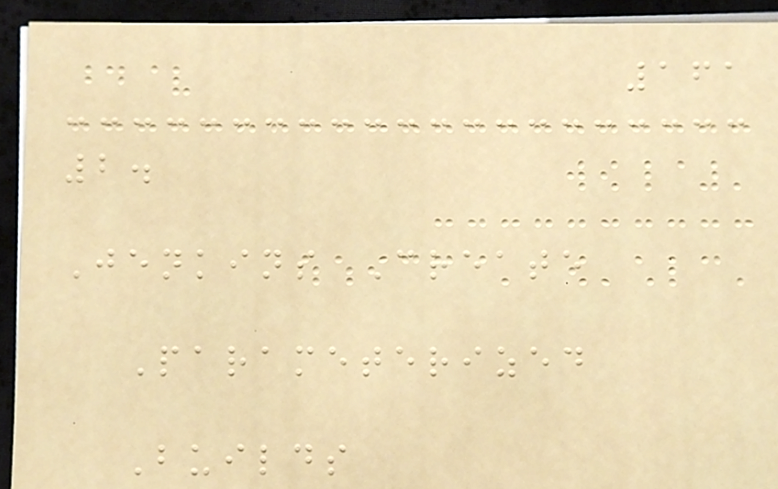161
2.
Jenkins Create
Parameterized
Builds
